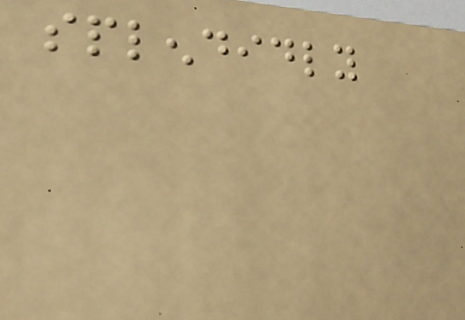splendidly
